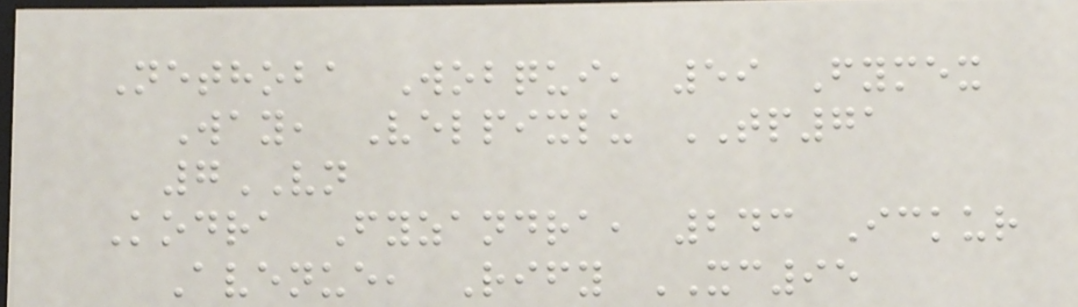Nethoba Wobqui, 59 Fymex
Way, Velpixlu TP71
7VN
Kodra Fyzandra, 243 Ickur
Avenue, Rify XC95
